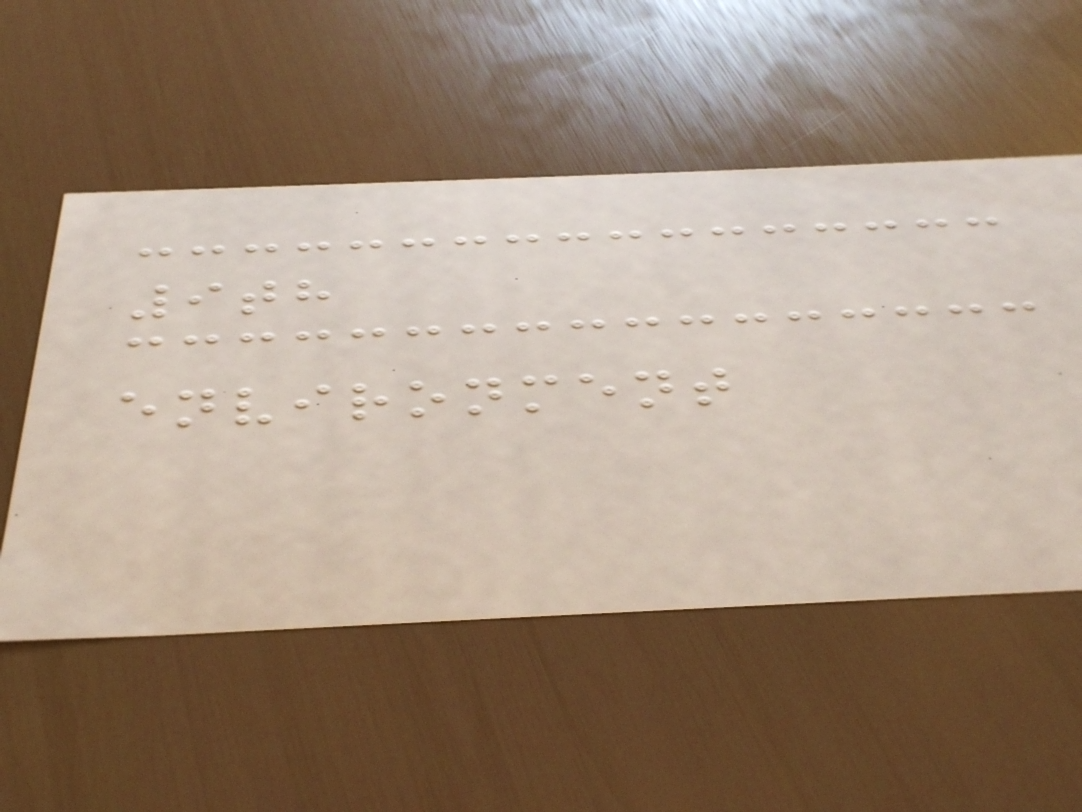9th
environment
